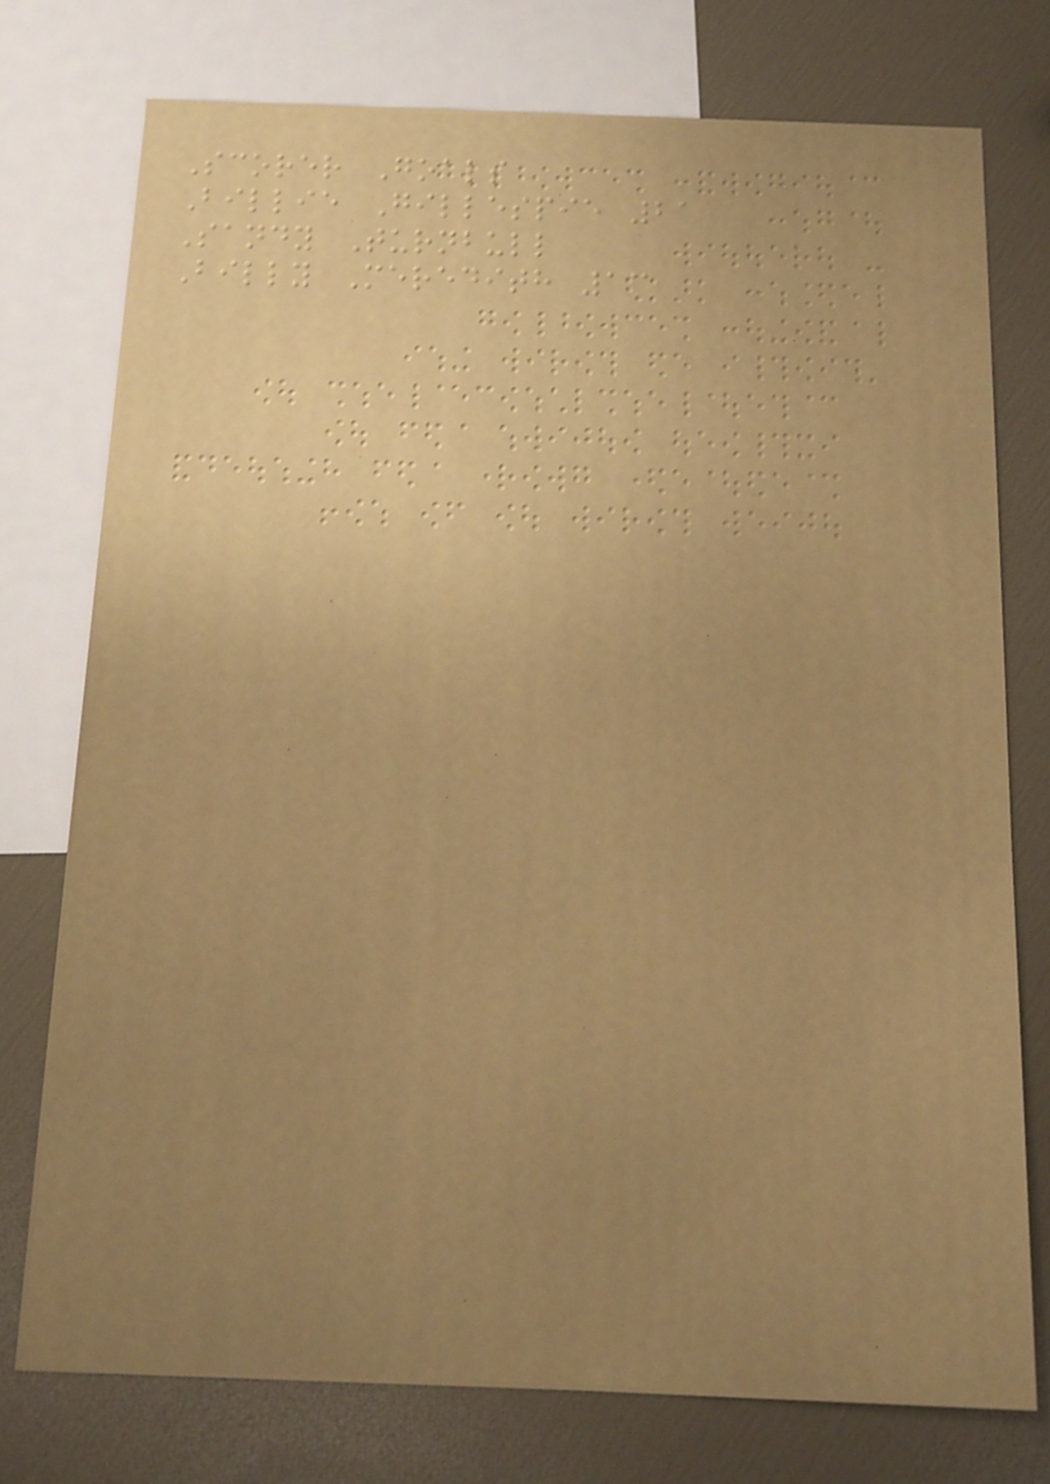Scorer Goals
Billie Gillespie 21
Sandy Turnbull
Billy Meredith 13
